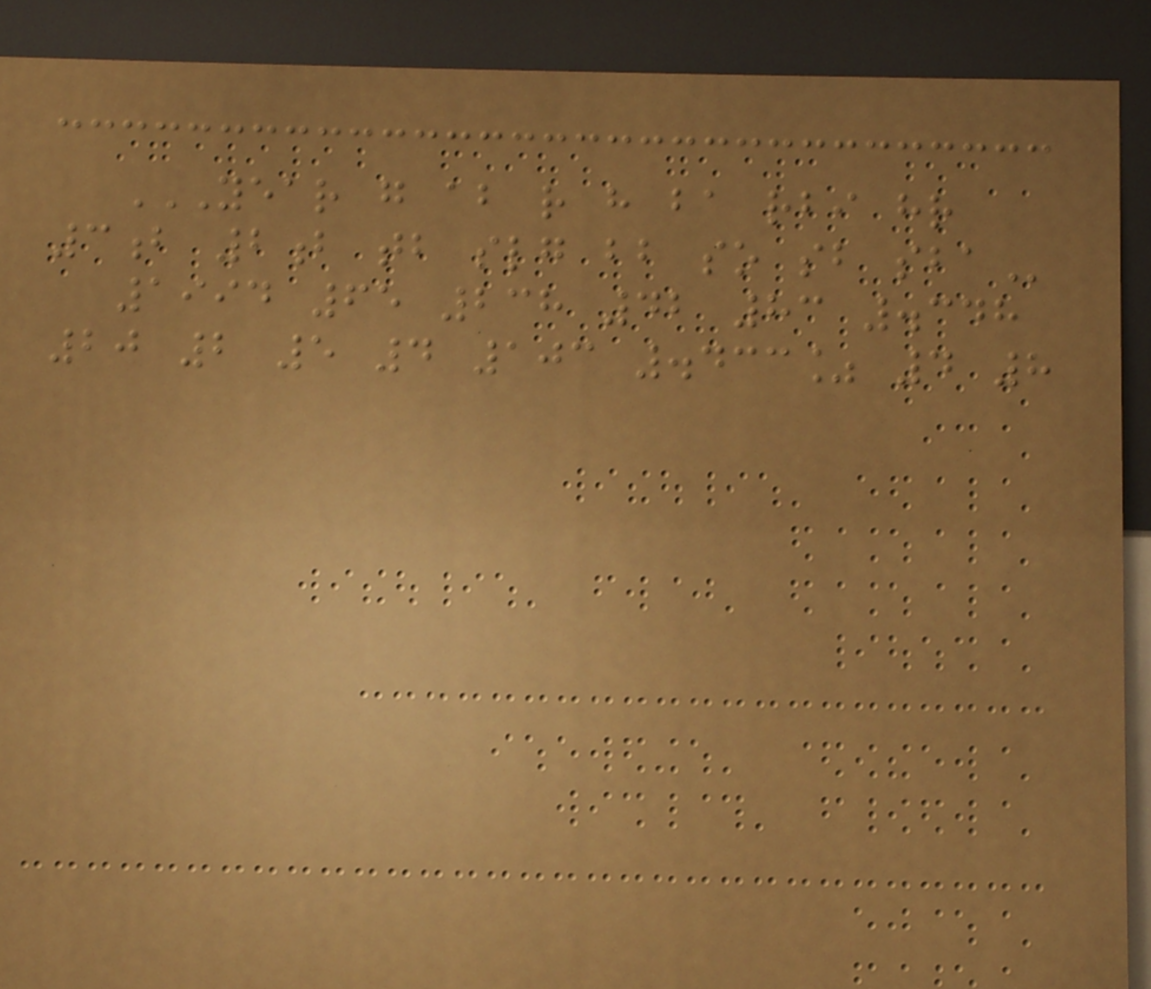YEAR G AB R H BA RBI HR
3B 2B TB SLG BB SO SB SBA
1994 65 238 42 83 .348
20 2 5 4 103 .433% 4 8
